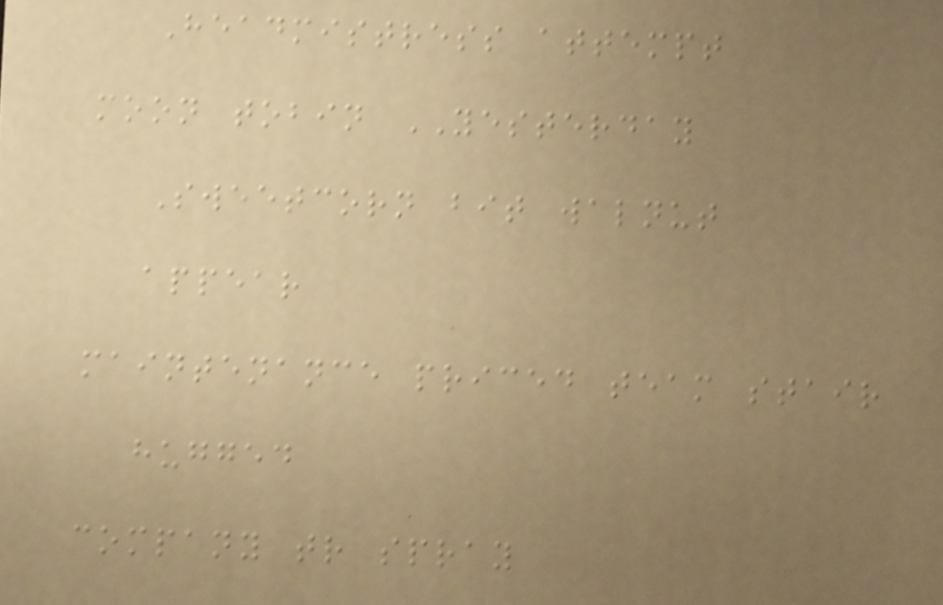Headmistress attempt
moon tobin YESTERDAY
Sweetcorn bit walnut
appear
maintenance priced team stair
hugged
company tr spray
